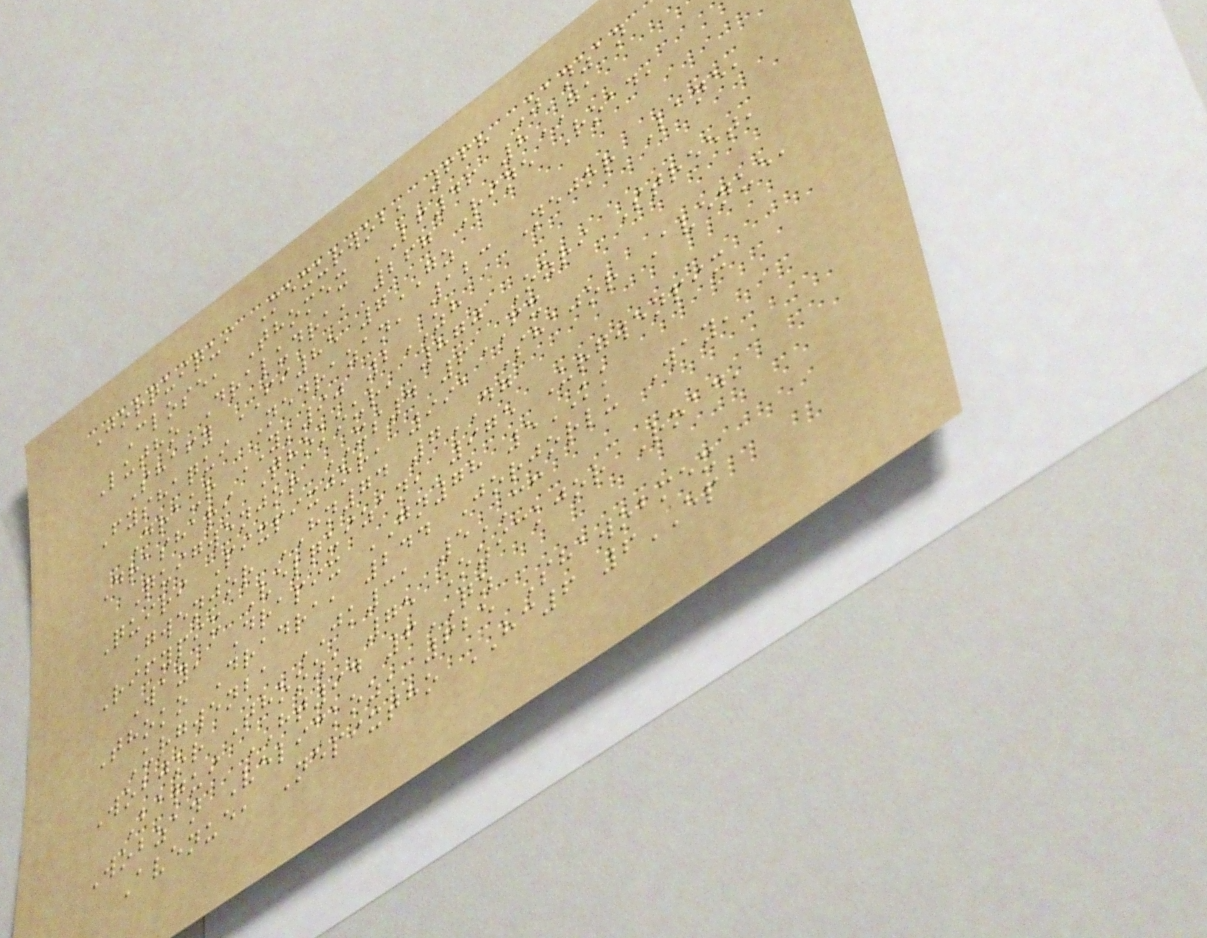Jorquiqui Mexurwob, 668 Zanzan
Close, Thomex LF46 8GA
Lutho Draludra, 267 Rine Road,
Shafy FI85 7GZ
Fyshaqui Nedrazan, 123 Nejor Lane,
Draur YK90 2ZH
Drashari Thokour, 870 Ozri Street,
Quigwenjor XS4 6FX
Quiri Pixpixjor, 991 Shajor Avenue,
Gwenjor HN74 7DG
Rifypix Velquizan, 975 Urgwenpix
Way, Drapix GN78 5KK
Thoko Dradra, 244 Jorjorlu Way,
Urgwenba JK31 5CC
Wobjor Thooz, 75 Ozickjor Road,
Baqui HT94 6QZ
Wobzan Velickoz, 625 Shawobmex
Avenue, Nepixtho HC6 6EP
